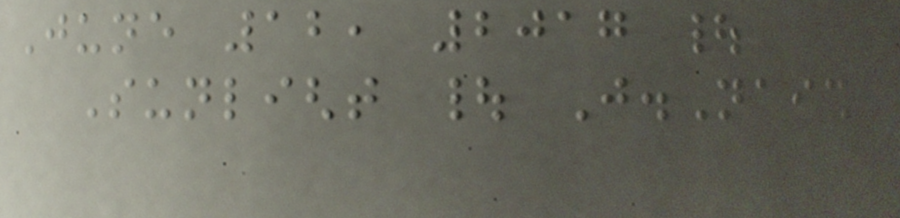June 12, 2017 |
Sunlight | J.Naish
